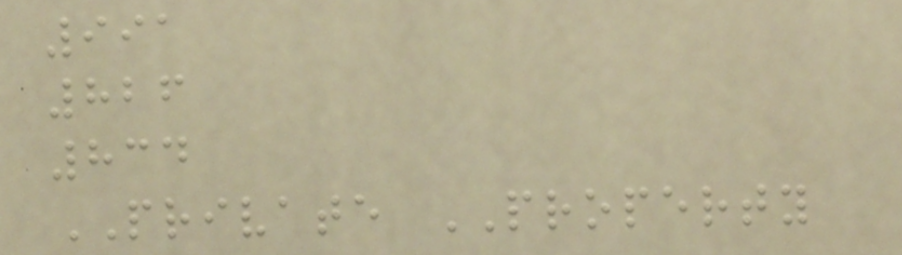991
826
834
PRIVATE PROPERTY
